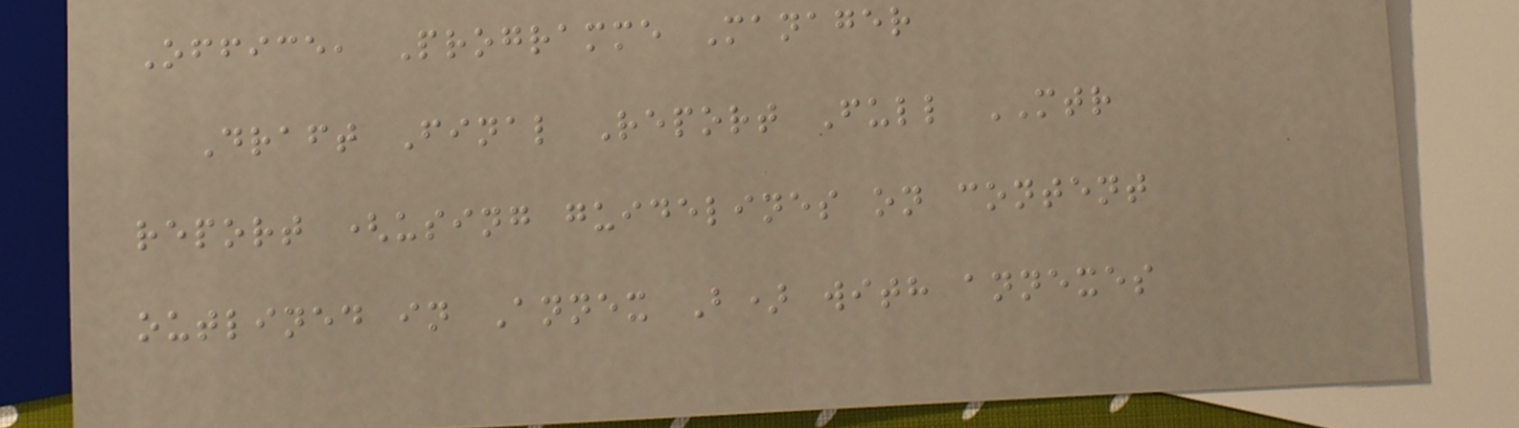Office, Programme Manager
Draft Final Report Full MTR
report (using guidelines on content
outlined in Annex B) with annexes
